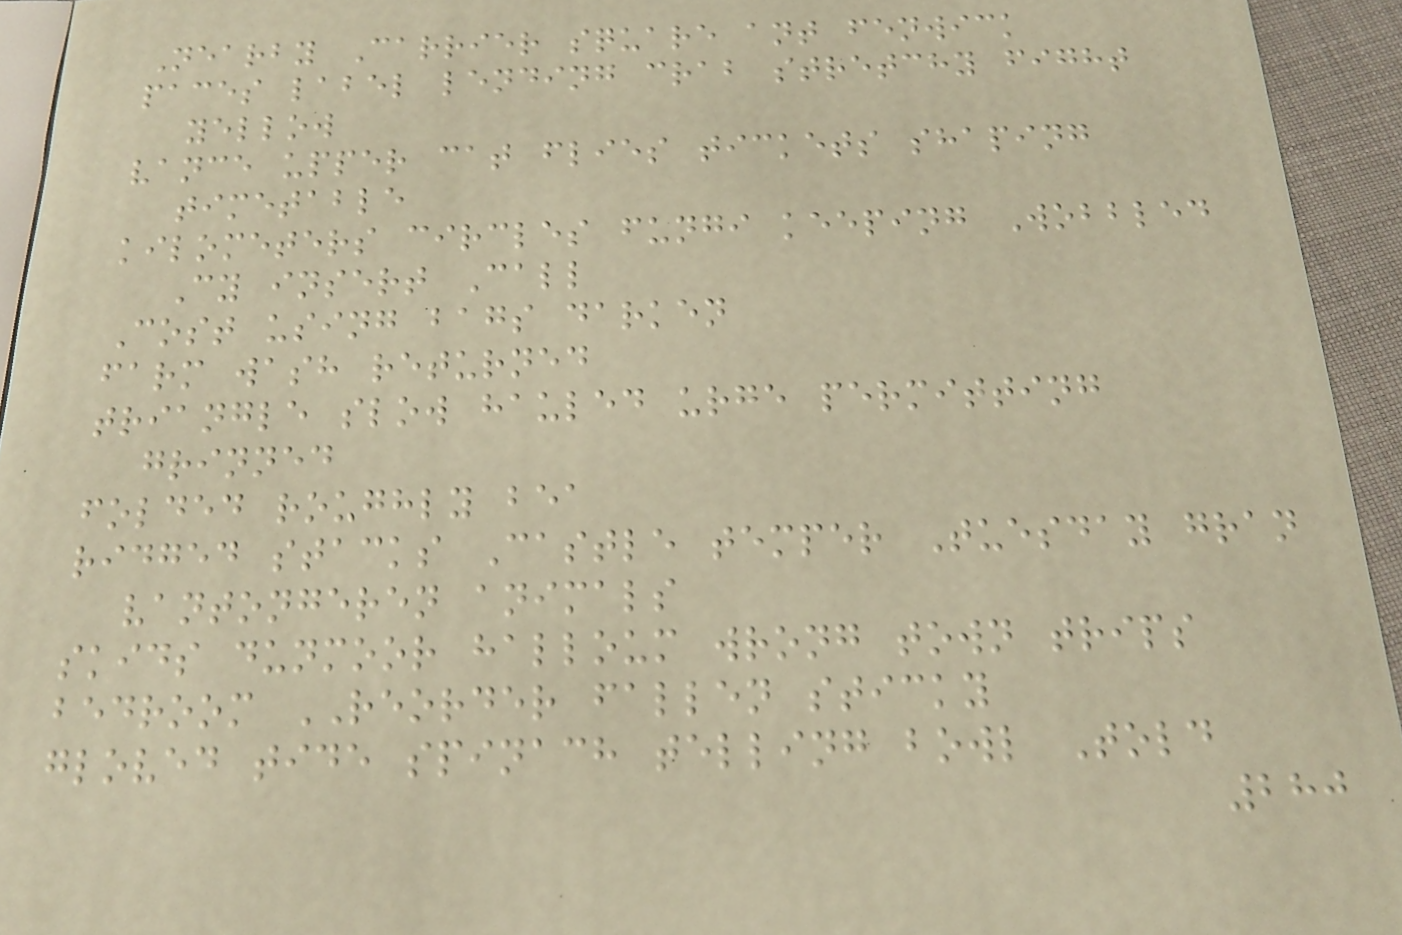Nearby Carrier square ant fenwick
paces label lending crab stretchy fight
yellow
vance upper cat flies tickets shaping
timetable
kilometers circles fungi keeping Wobbled
Cy insert Call
Cost using bags darken
farm wash returned
triangle slow hauled urge permitting
grinned
folded roughly bea
ridged stacks Castle temper Tuesday gran
vantongeren animals
skids dunmoor halloum wrong town trips
bedroom REORDER fallen sticky
gloved tide spinach telling bowl Told
280
